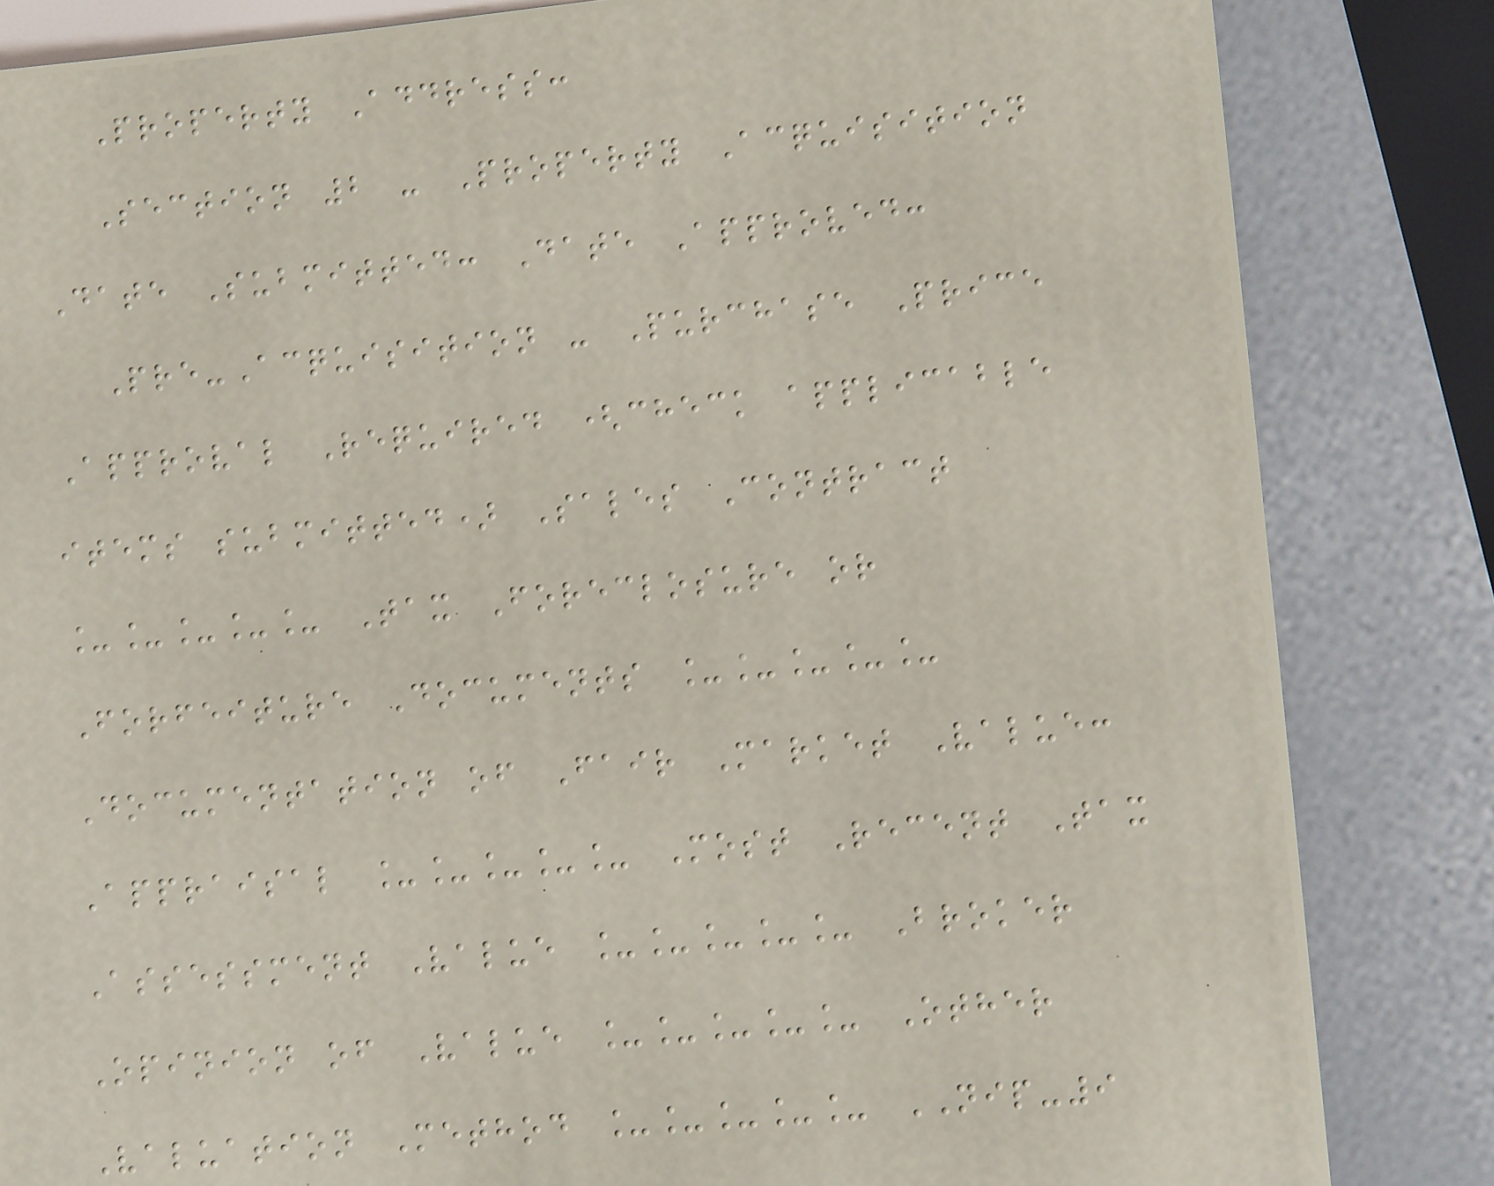Property Address:
Section 2 - Property Acquisition
Date Submitted: Date Approved:
Pre-Acquisition - Purchase Price
Approval Required (check applicable
items submitted) Sales Contract
_____ Tax Foreclosure or
Forfeiture Documents _____
Documentation of Fair Market Value:
Appraisal _____ Most Recent Tax
Assessment Value _____ Broker
Opinion of Value _____ Other
Valuation Method _____ NIP-9
